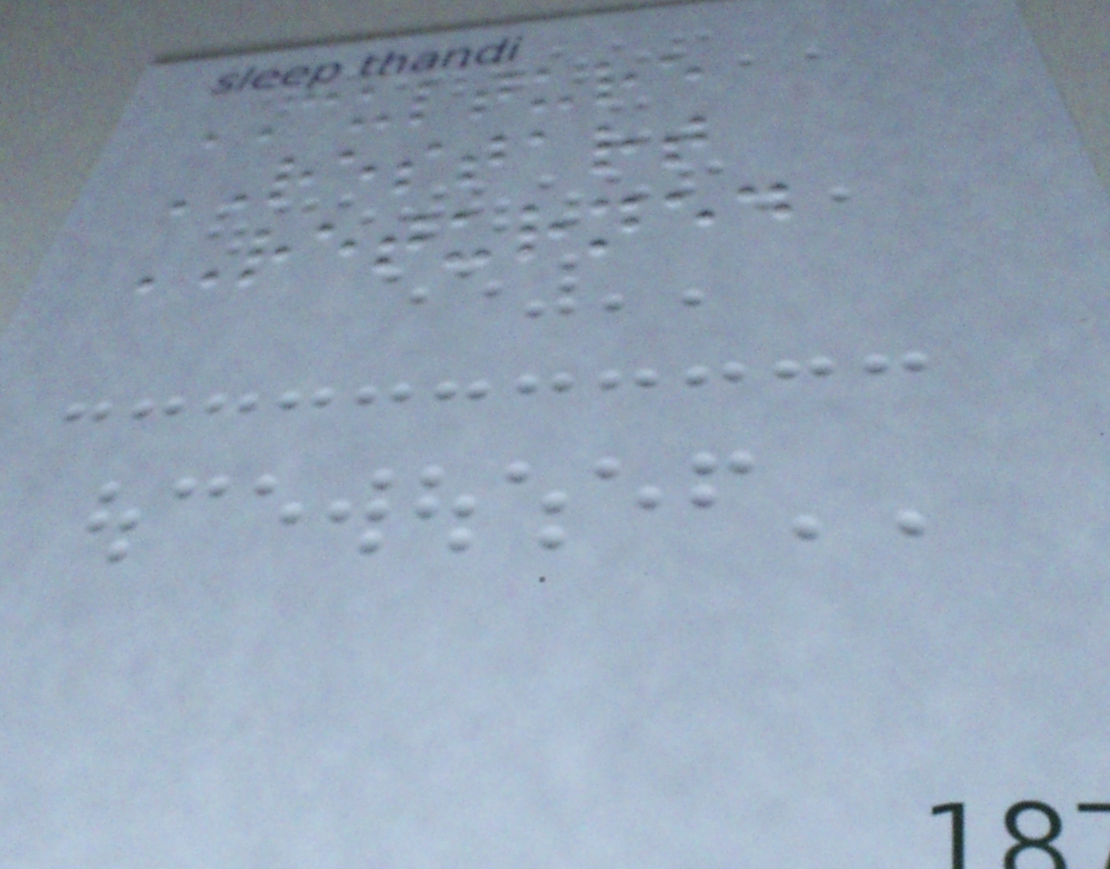CULTURE
RESTART
RETURNED
